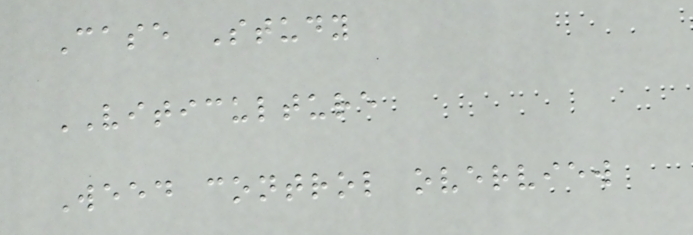Case Study
VITICULTURE
Weed control overview
